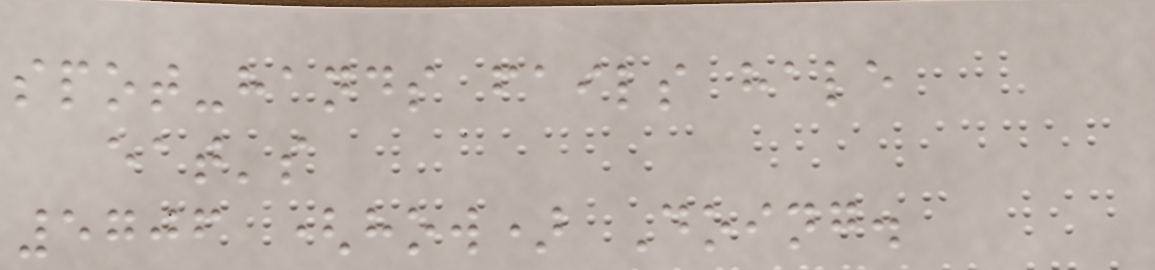spot-hands fails hale
eat's
5706 (how) Doing.
